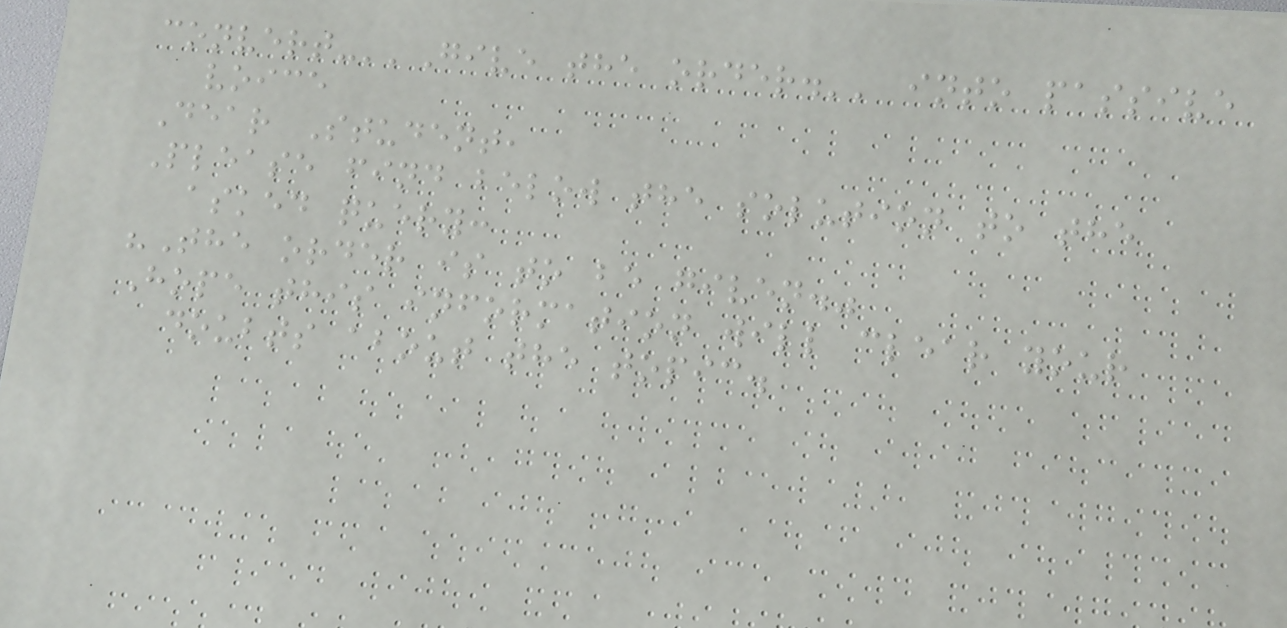convert-''Give the order.'' into passive
voice
Dear Student,
Please find below the solution to the
asked query:
"The order is to be given."
Hope this information will clear your
doubts about the topic.
